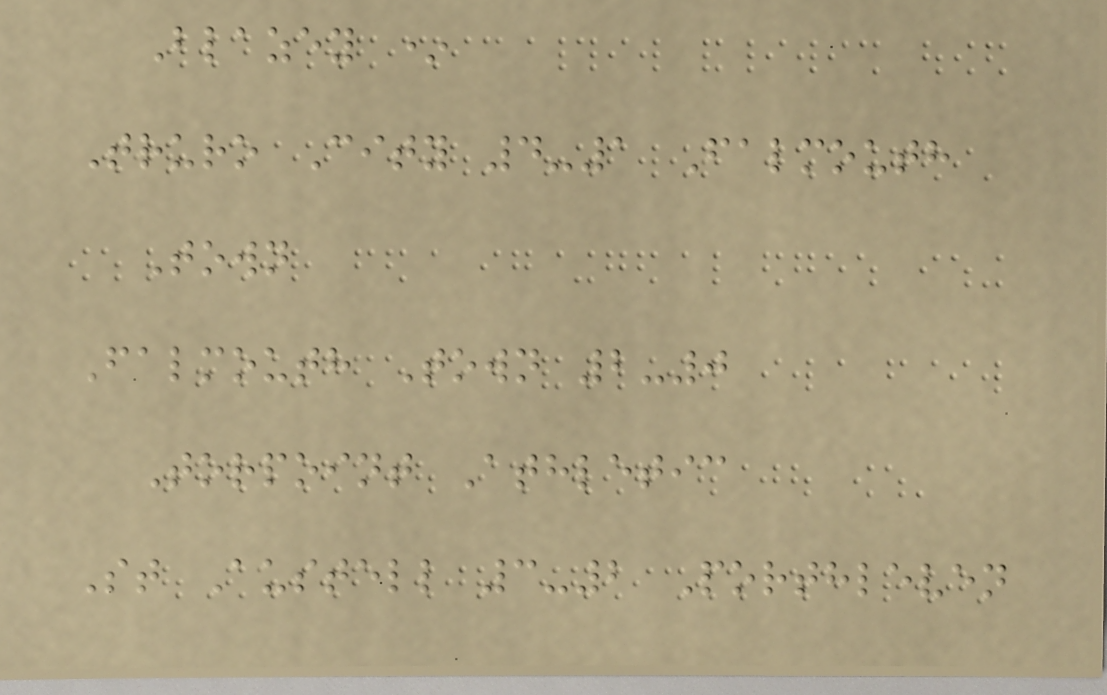Blazey *
Truro City 4-1 Falmouth
Town
Falmouth Town 2-0
Torpoint Athletic
St Austell 3-2 Porthleven
